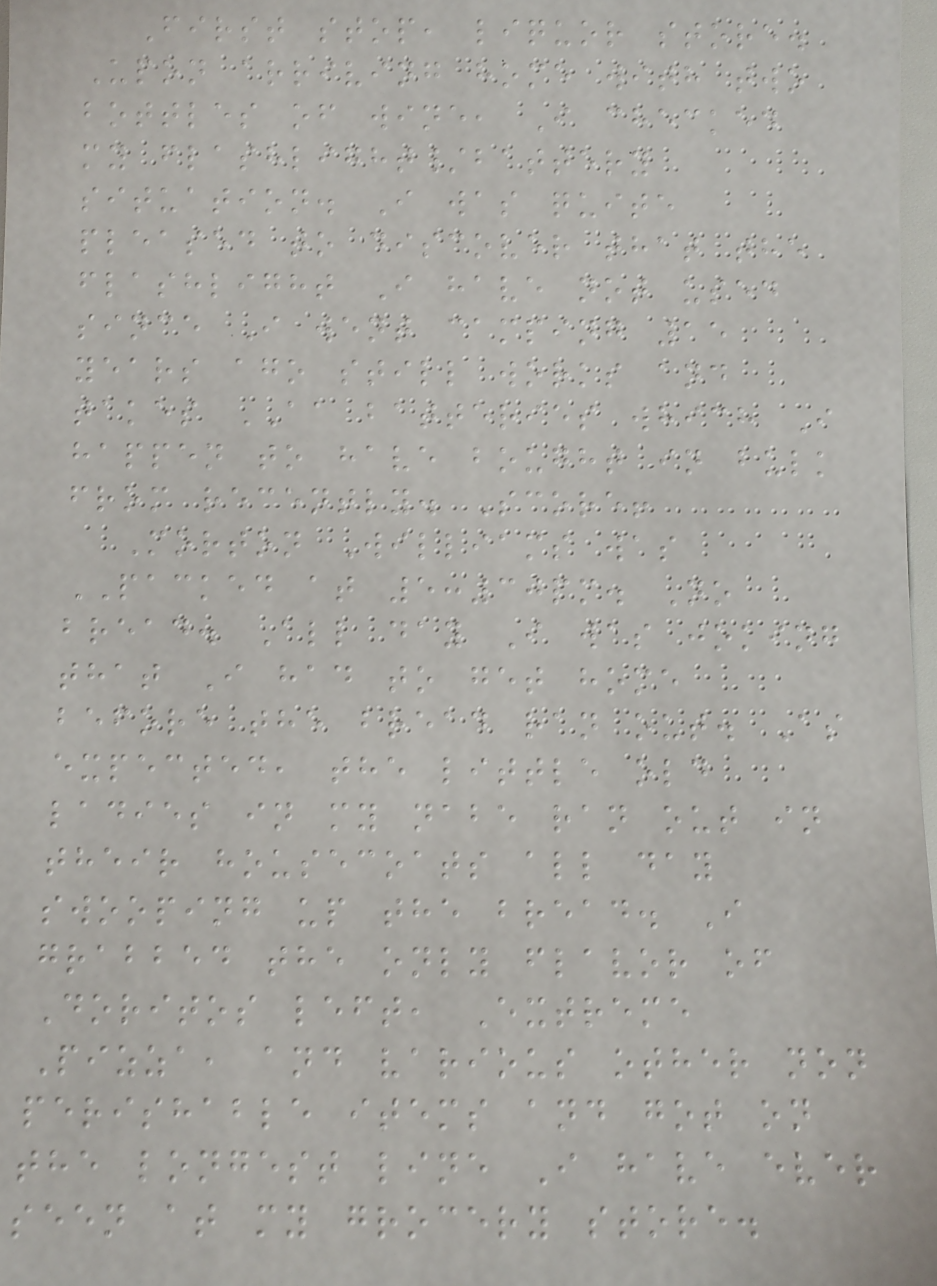First stop, liquor store.
Upon arriving home with two
bottles of wine, I checked
my flashlight/battery
situation. I was quite
pleased to discover that the
flashlight I have not used
since I went camping 15
years ago still works and
takes AA batteries which I
happen to have bought in bulk
from recently. Score!
Morton Williams was
PACKED at 5:30pm. No
bread. All day I was joking
that I had to get home
before the bread ran out. As
expected, the little old
ladies in my nabe ran out in
their housecoats all day
swooping up the bread. I
grabbed the only flavor of
Doritos left, Extreme
Pizza, and various other non
perishable items and got on
the longest line I have ever
seen at my grocery store.
